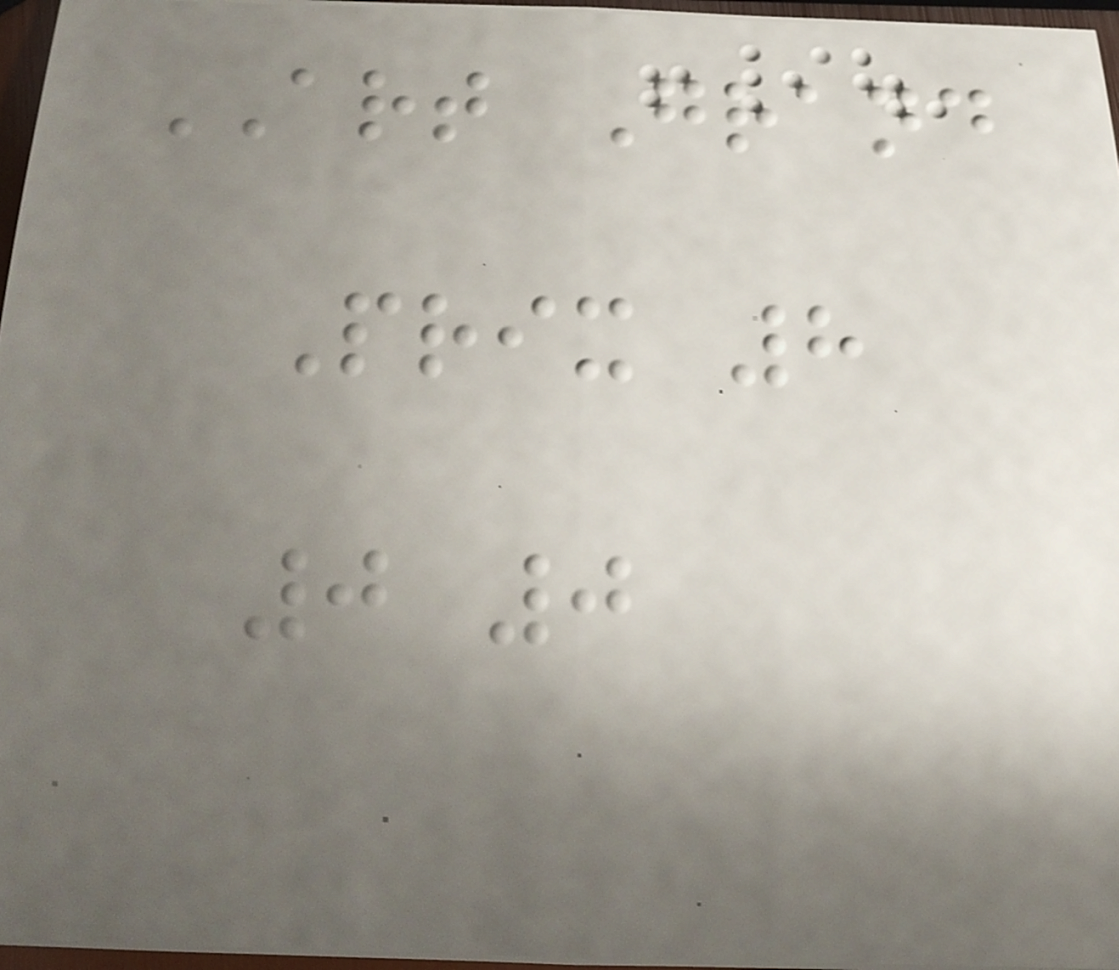ART Grand
Prix 8
0 0
